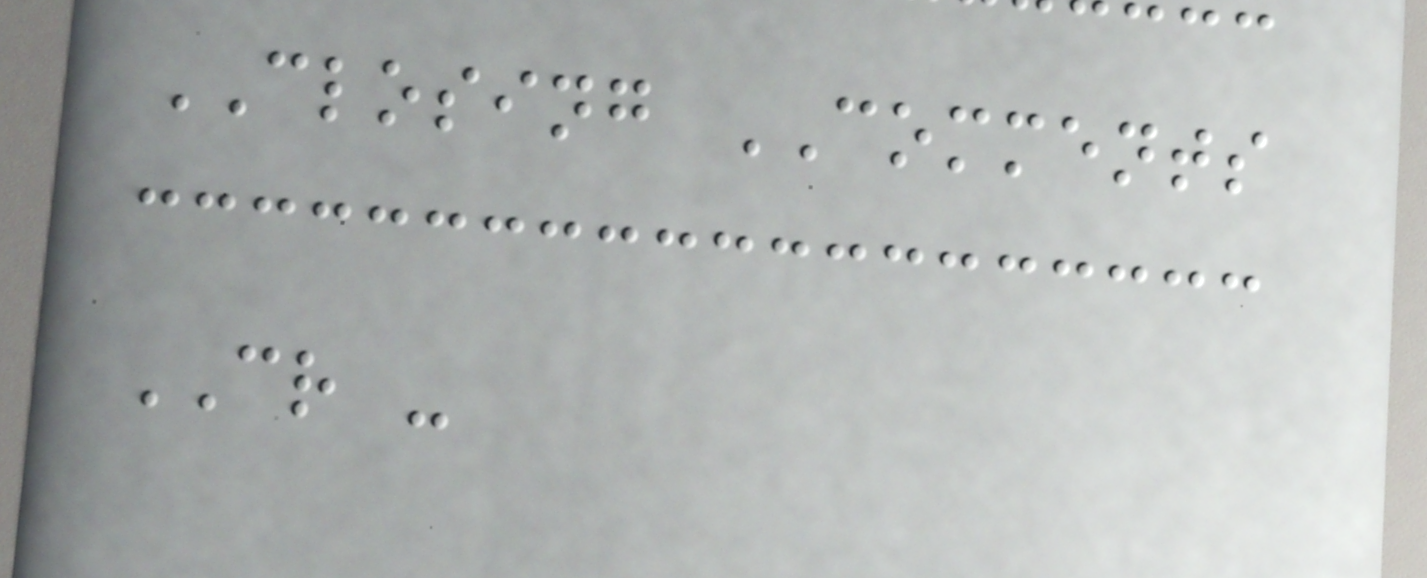CLOSING COMMENTS
CR -
